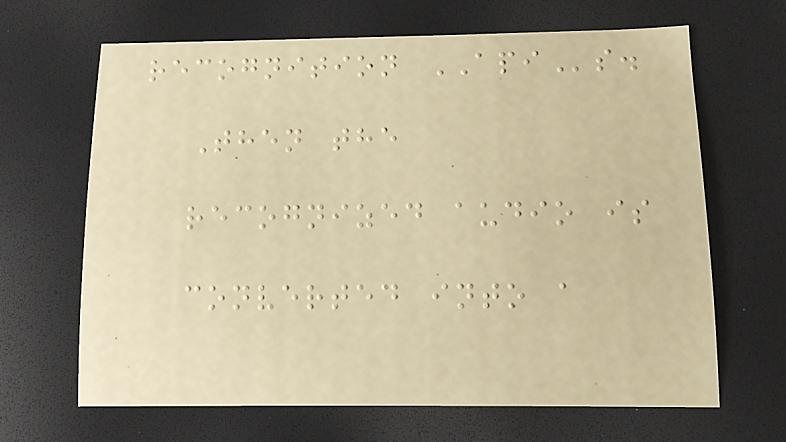recognition APIs.
Then the
recognized audio is
converted into a
